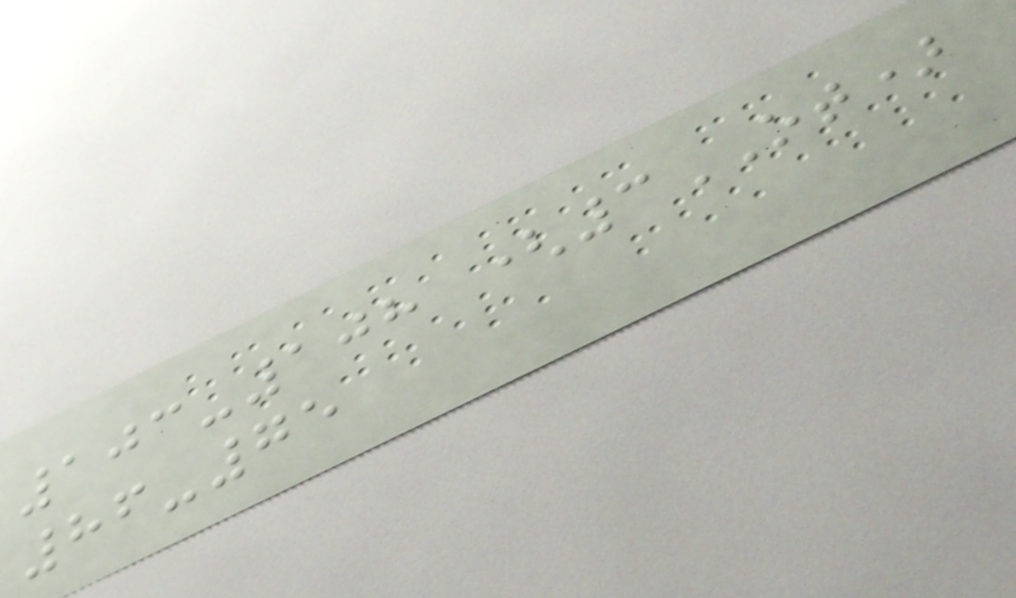103-108 (3OT)
86-75
